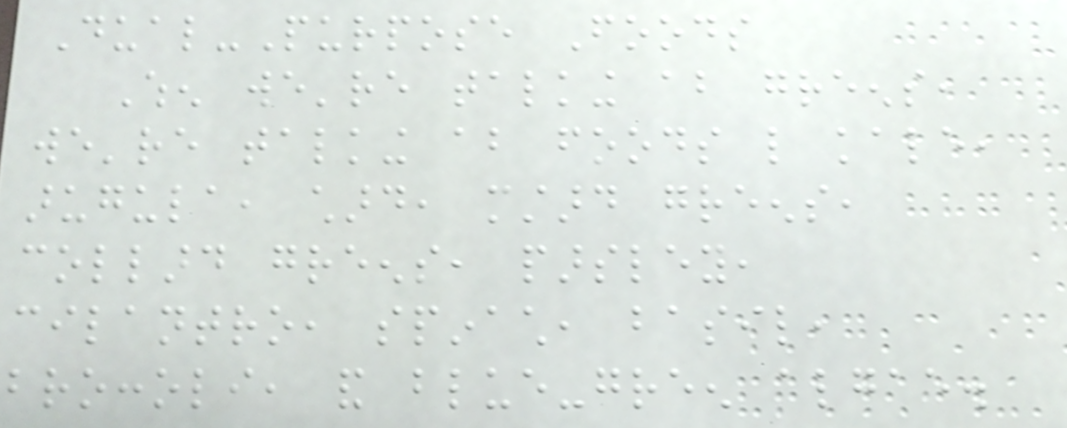Dual-Purpose Foods
When we're talking about greens,
we're talking about foods like kale,
arugula, chard, mustard greens,
collard greens, parsley,
cilantro, spinach, basil,
broccoli, and blue-green algae.
